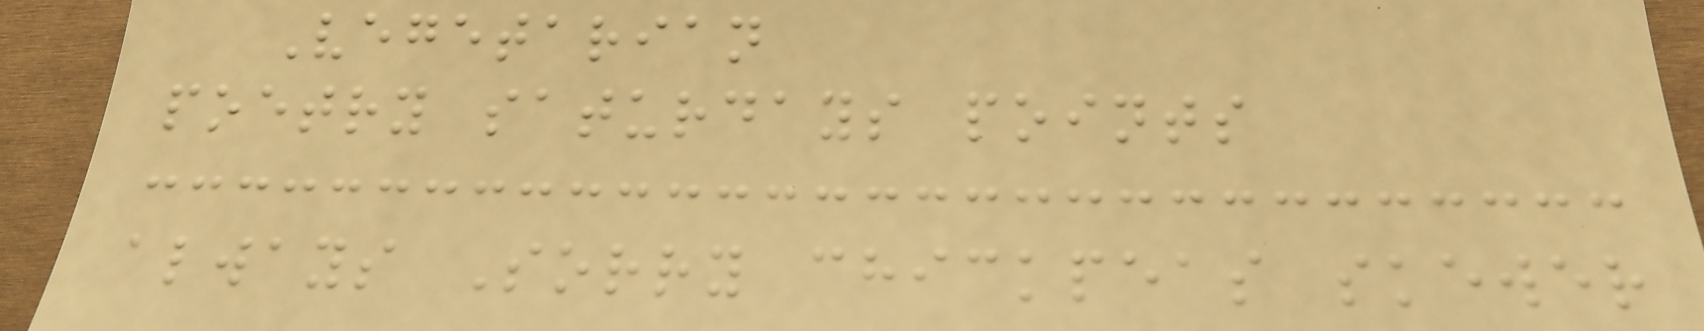Vegetarian
poetry saturdays points
always Sorry chickpeas skewer
